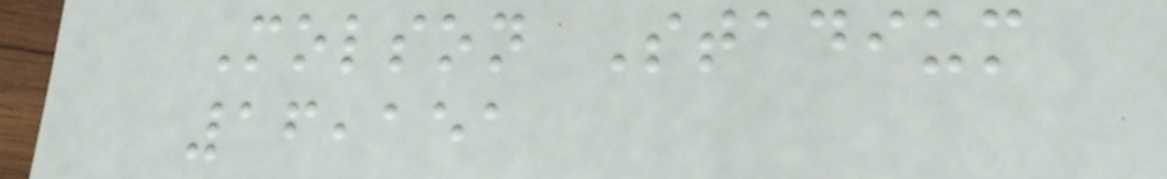Molson Stadium
16,151
